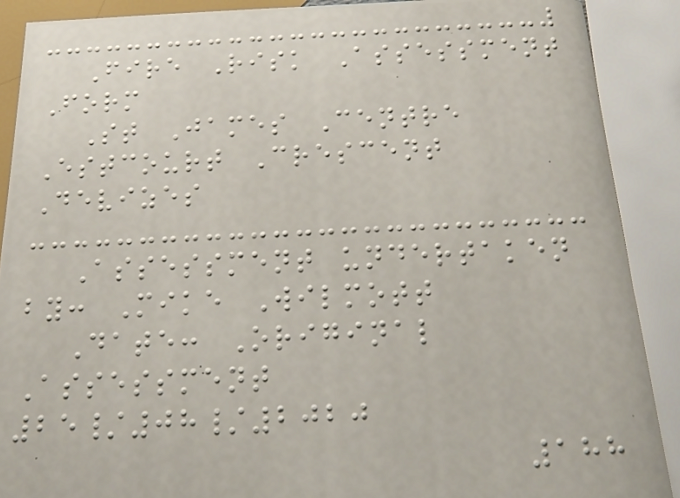Fire Risk Assessment
Form
St James Centre
Estcourt Crescent
Devizes
Assessment undertaken
by: Mike Wilmott
Date: Original
Assessment
25/08/2020
188
